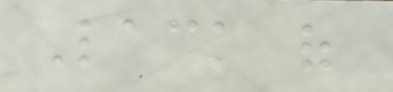Lack of
